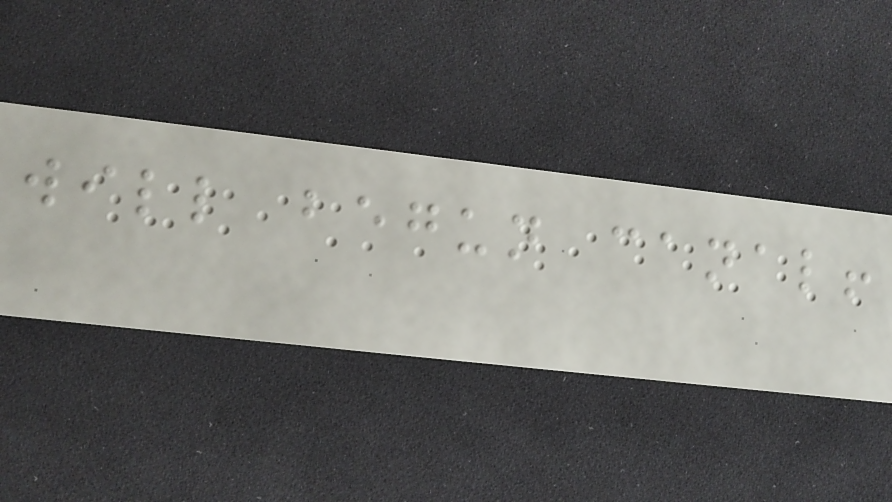will begun canal!
